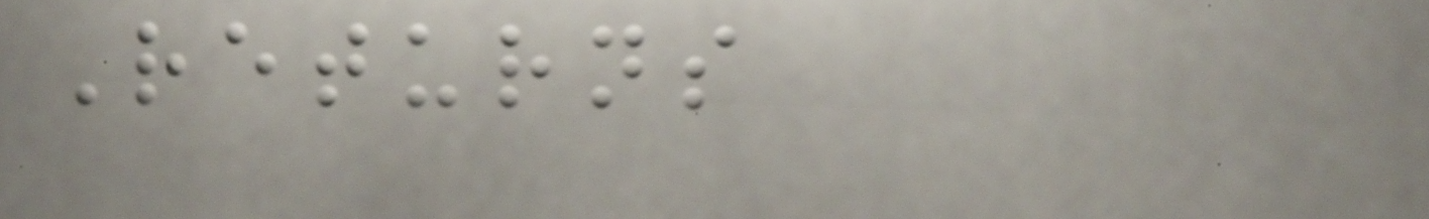Returns
